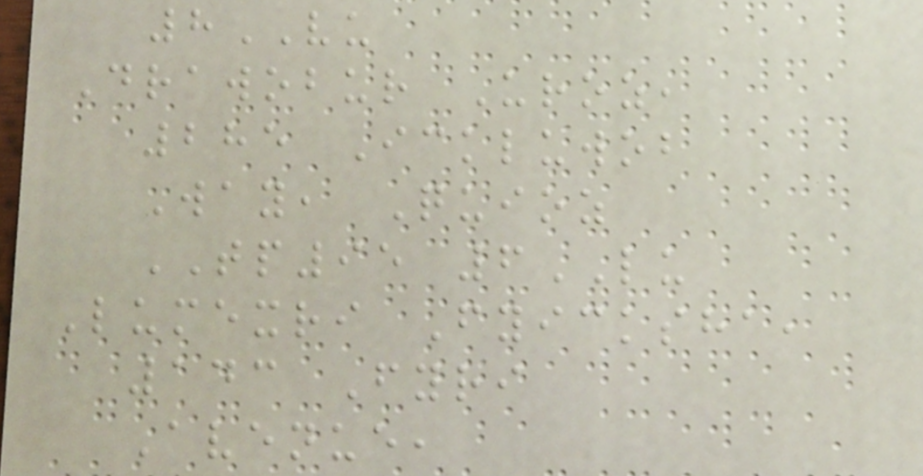8VU
Drawobur Uroz,
285 Ickluwob
Way, Quioz
TP95 6LU
Lumexri Fyicksha,
143 Fyri
Avenue,
